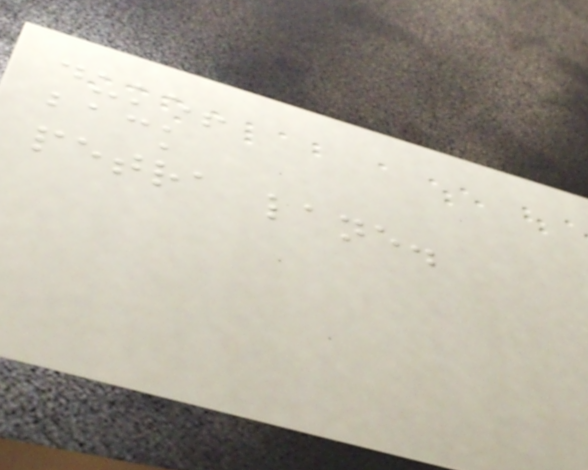duke!
back
petra lane.
